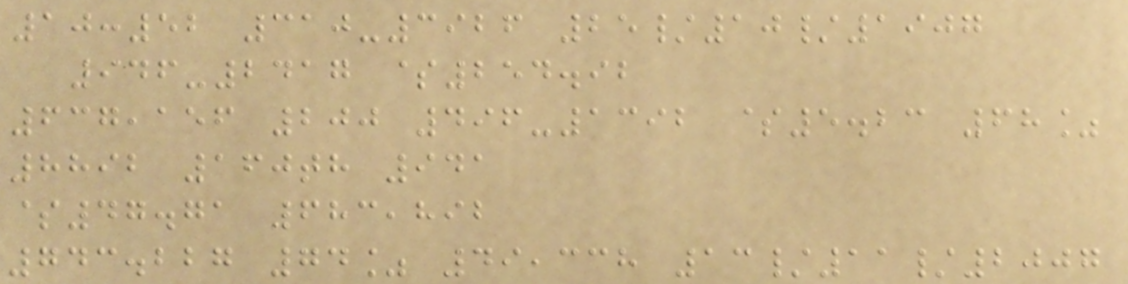10:52 310-3926 25/10/1907
946-2417 $254.92
637,156 200 496-1392 $5.23 68%
8892 160th 941
$47.71 683,892
743.227 74% 49,338 13/11/2007
